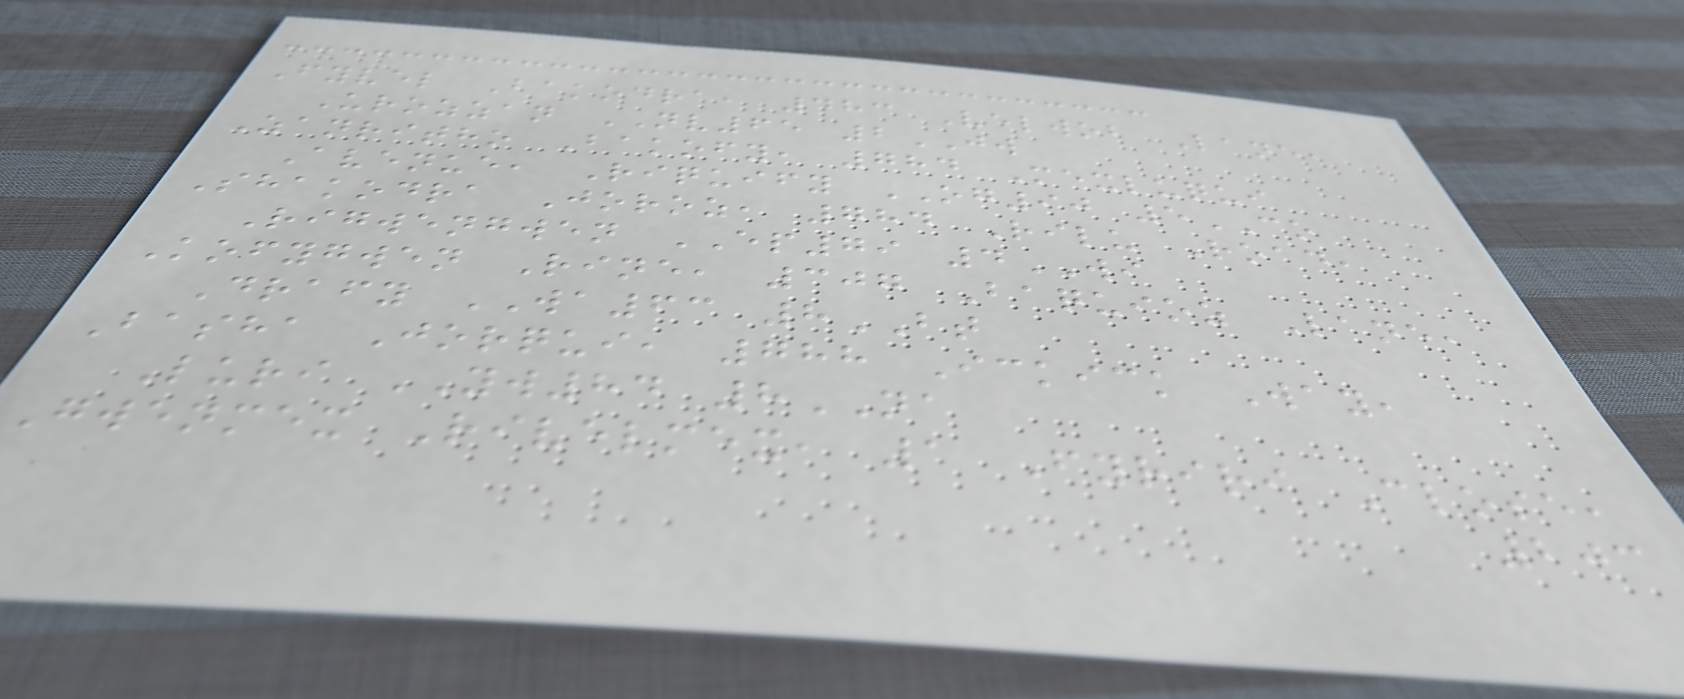Fyvel Bakodra, 483 Velwob Lane,
Urozzan NV65 2JW
Zanritho Bakofy, 784 Mexluqui
Avenue, Riquify OG90 5CO
Shakodra Joroz, 784 Rilu Road,
Rigwengwen EP79 4WI
Kofygwen Rine, 307 Baquioz Lane,
Drafy WA63 8BT
Basha Jorqui, 788 Ickick Way,
Luri YW84 8NA
Gwenmex Rivelmex, 1 Fyriri Close,
203
